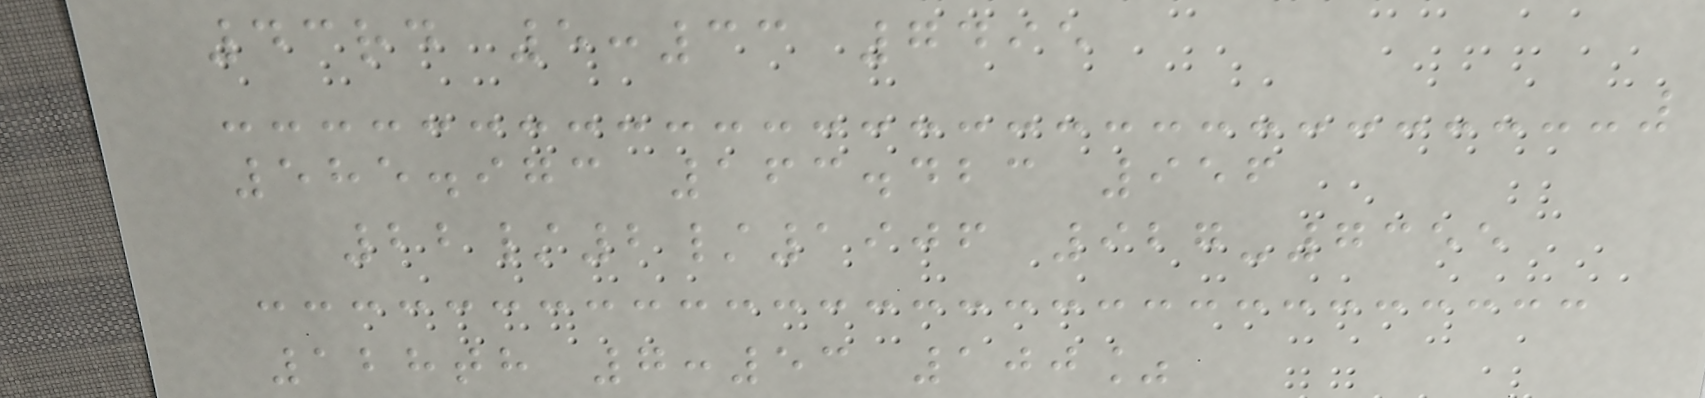43rd 5:33 7495
585.973 163.423 956
22/2/1906 927-7355
128th 7:53 100%
